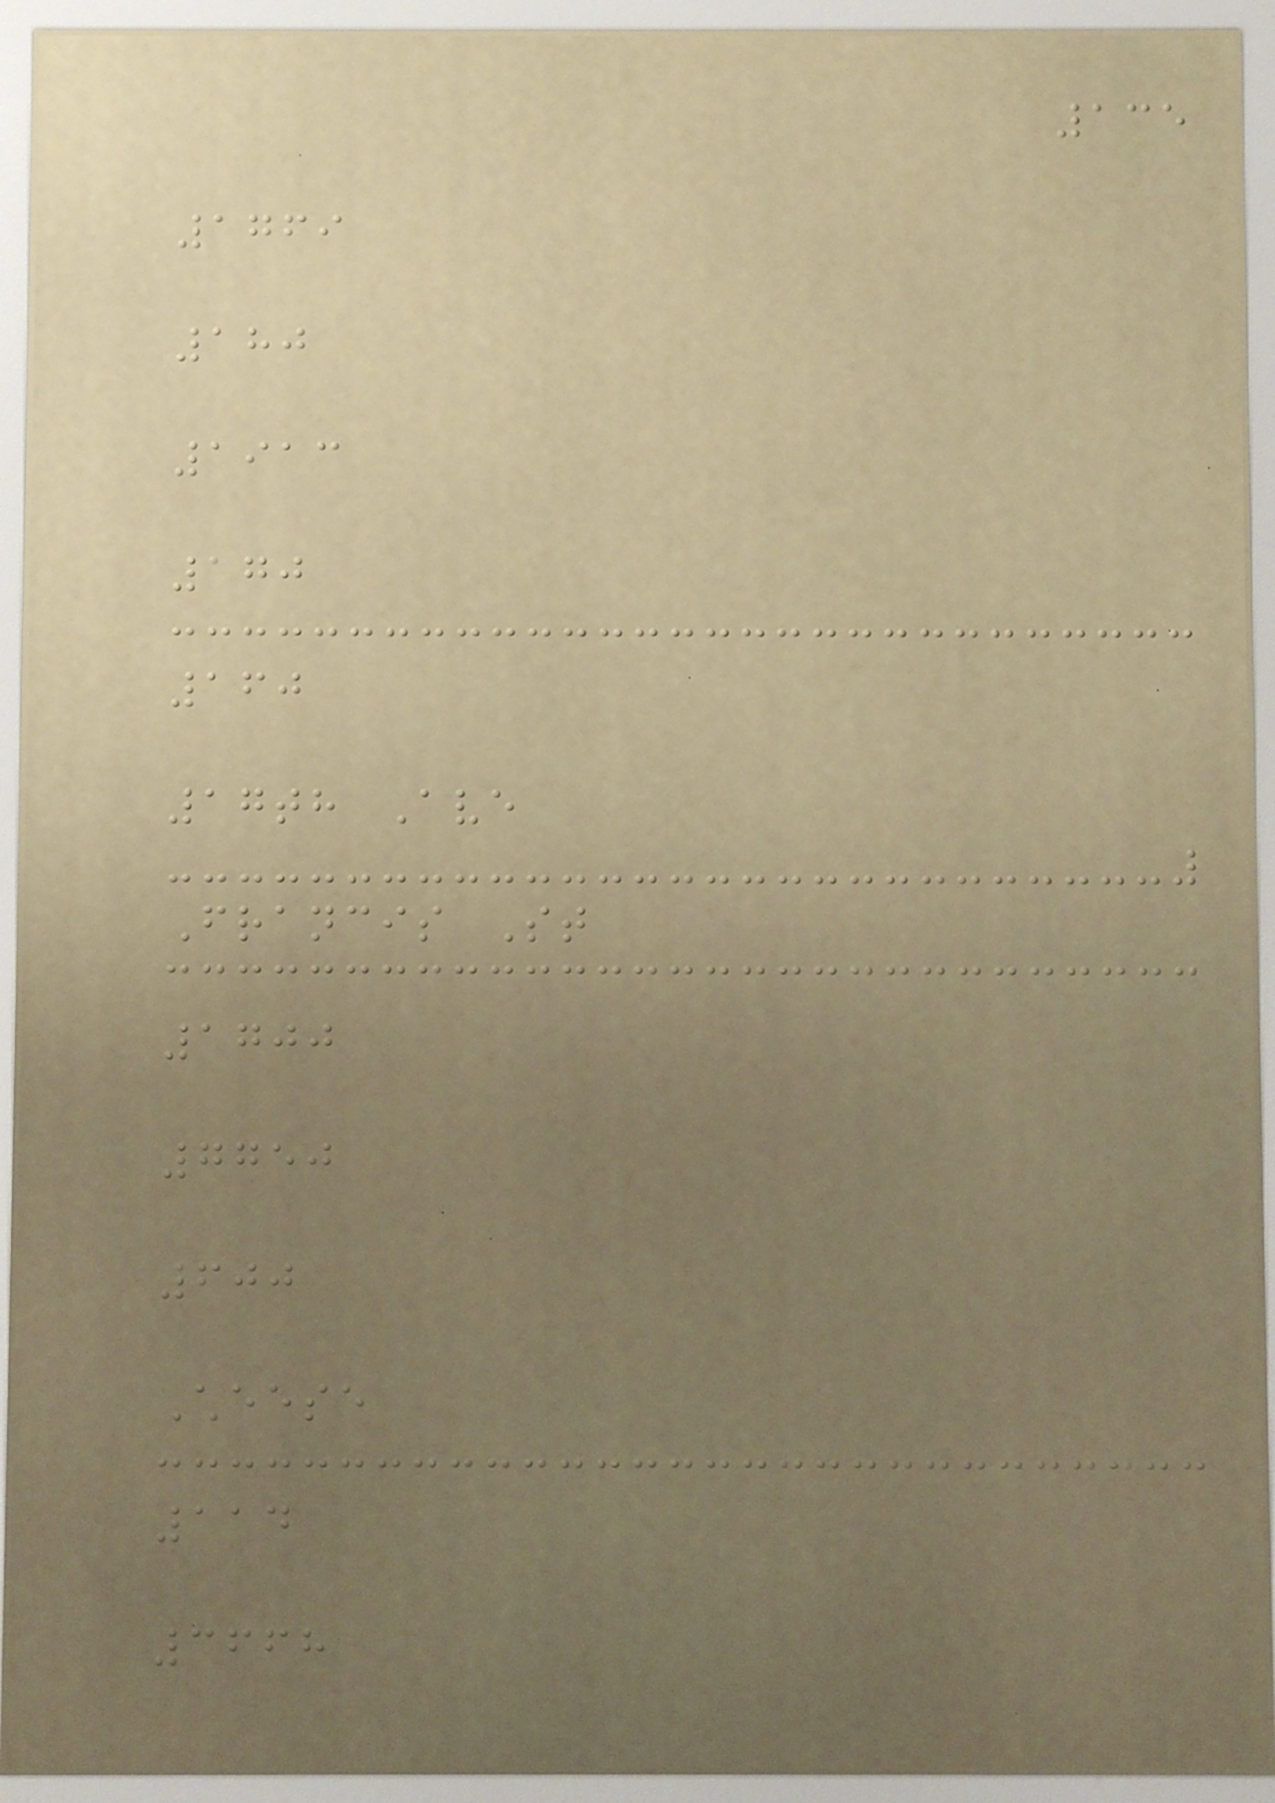135
1769
180
1913
170
160
17th Ave
Francis St
1700
7750
600
Cheese
114
3668
